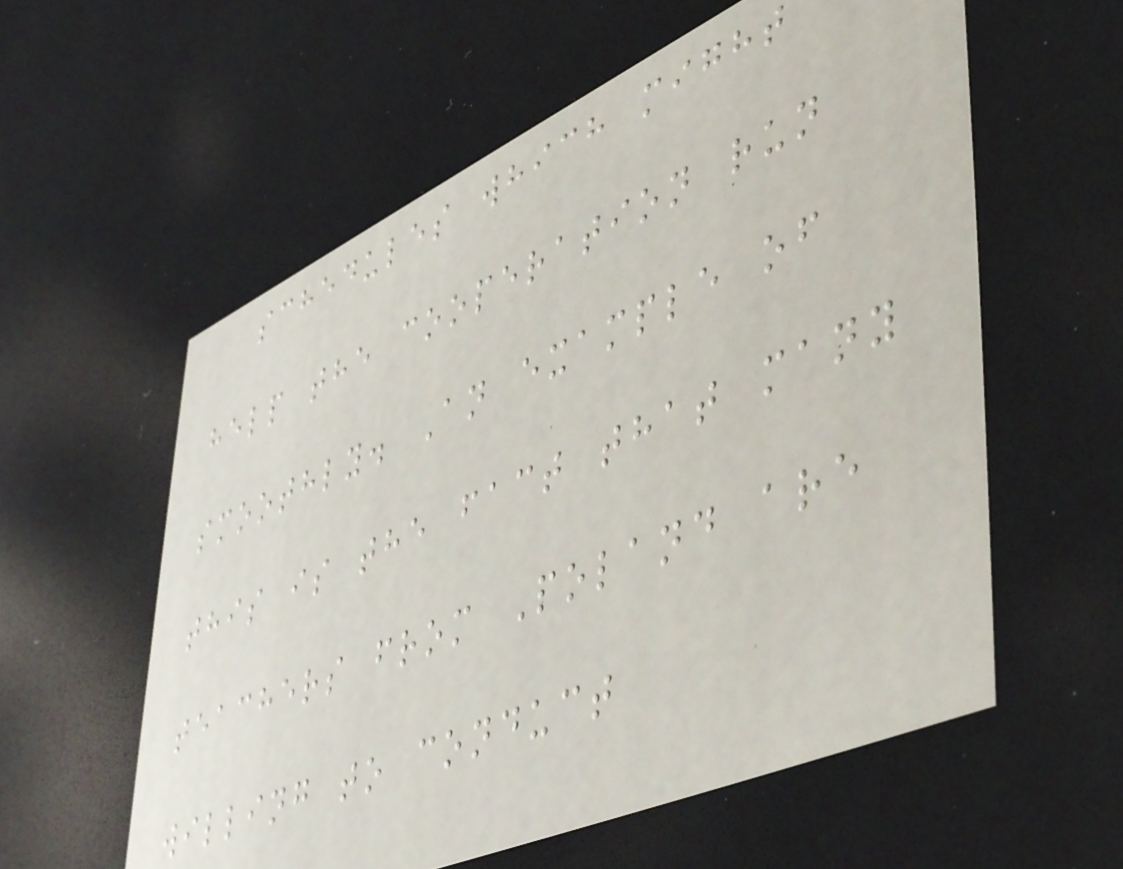schedules which might
help the cooperation run
smoothly. An example of
this is the fact that many
teachers from Poland are
willing to conduct
